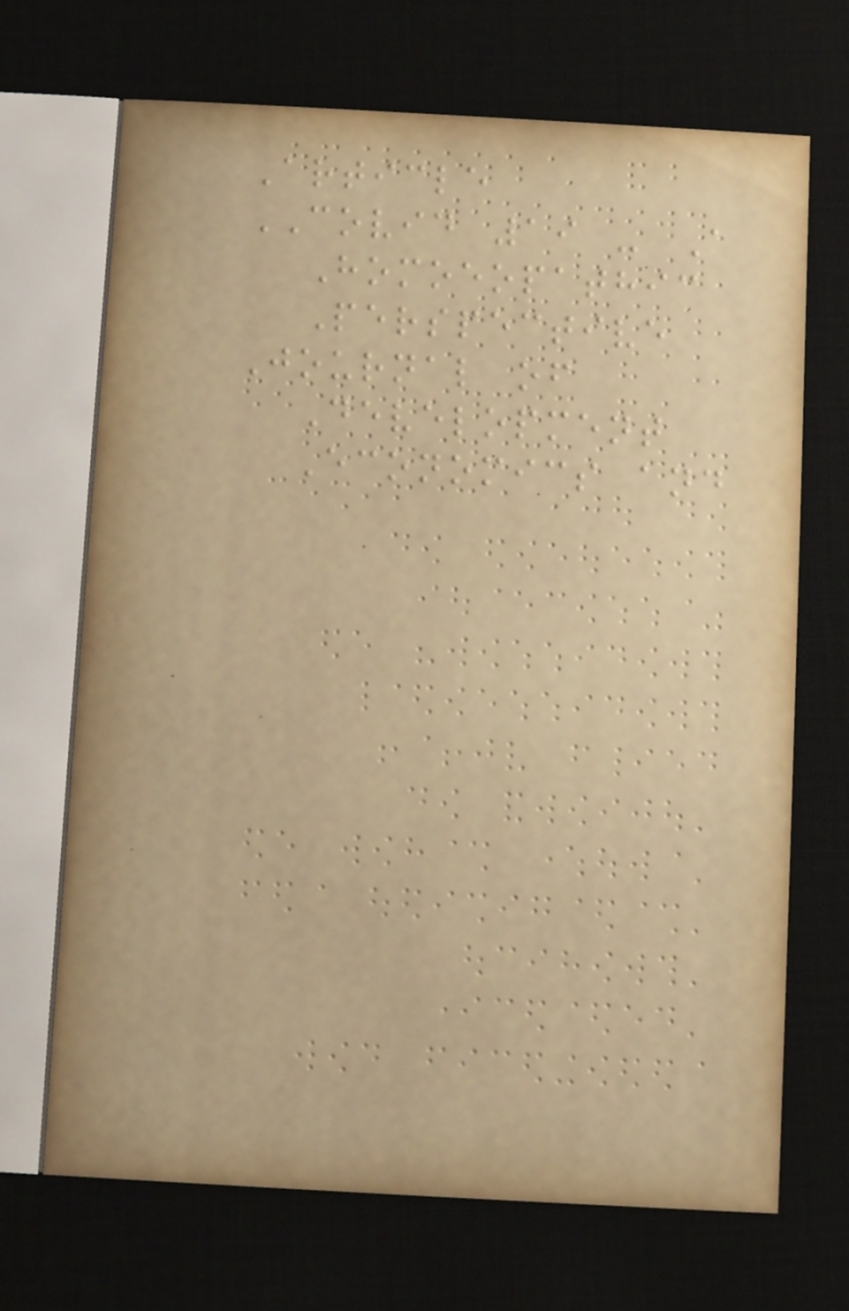Article
COVID 19 - A
Homoeopathic
Perspective
Journal of
Development
Economics and
